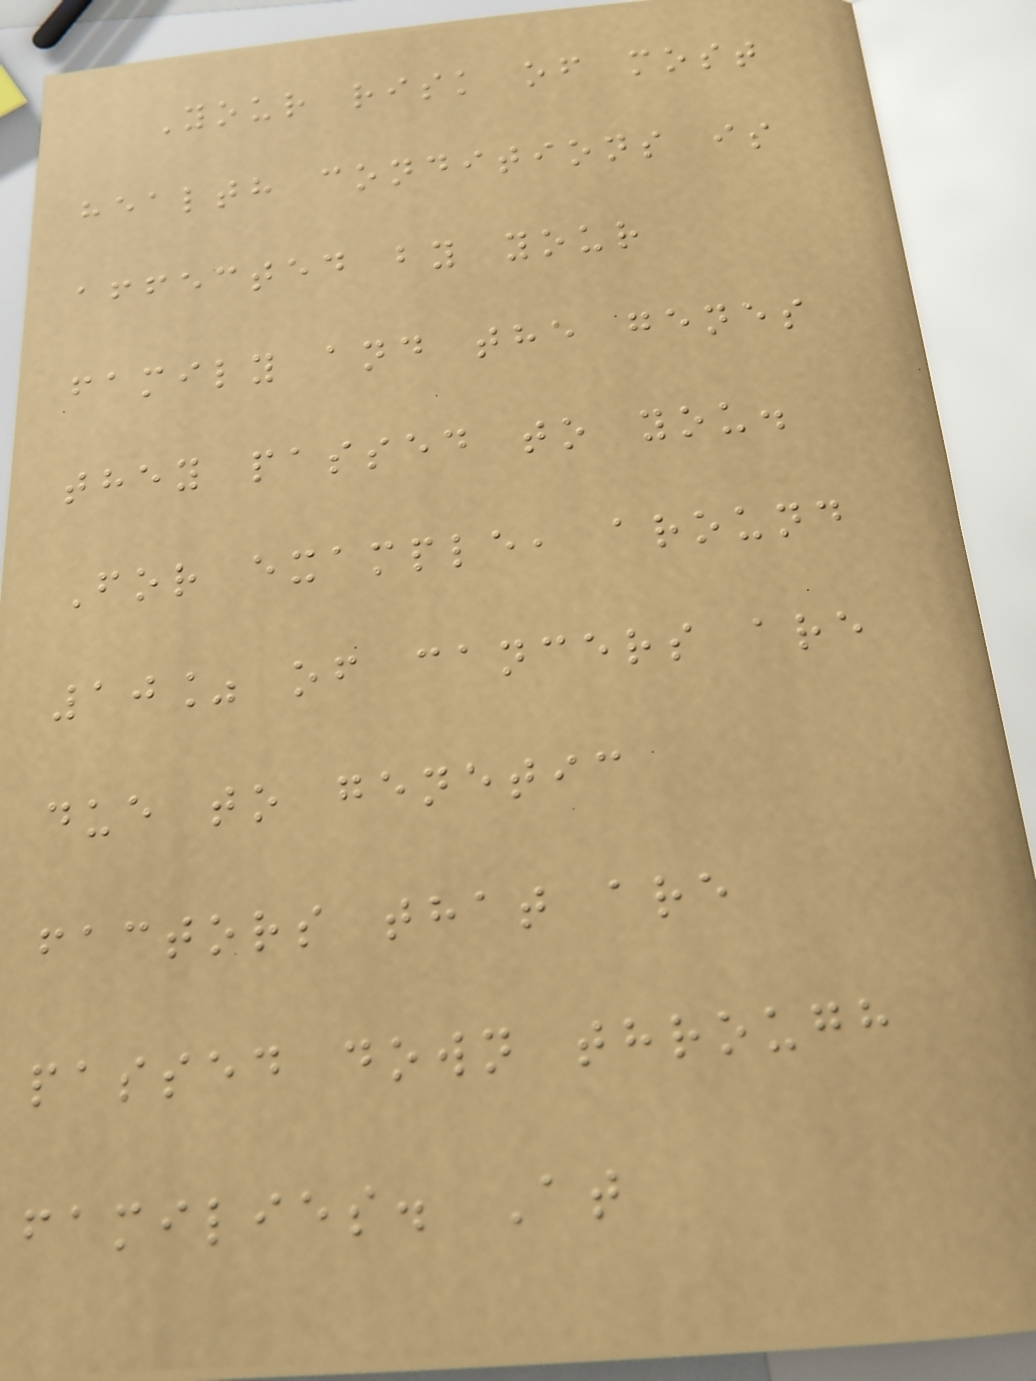Your risk of most
health conditions is
affected by your
family and the genes
they passed to you.
For example, around
10% of cancers are
due to genetic
factors that are
passed down through
families. At
